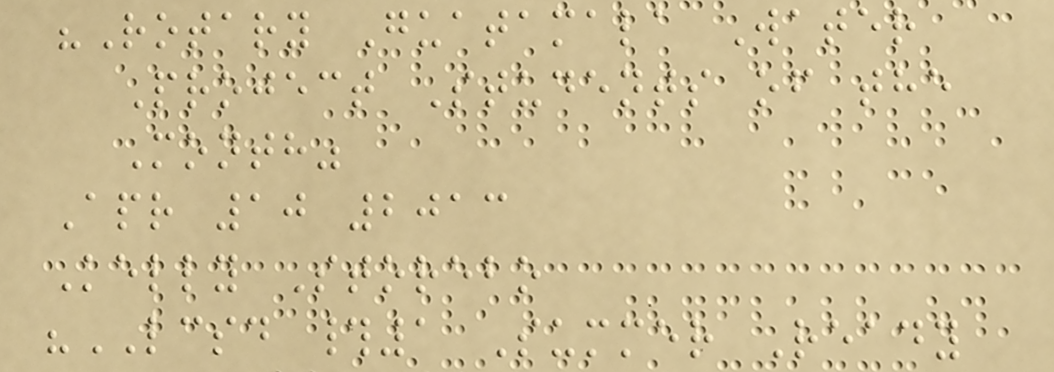"Rotary Guatamala Water
Project Students of the
Month"
Apr 10 2013
Kelly Storebo
"LCSD #1 Summer Ready
